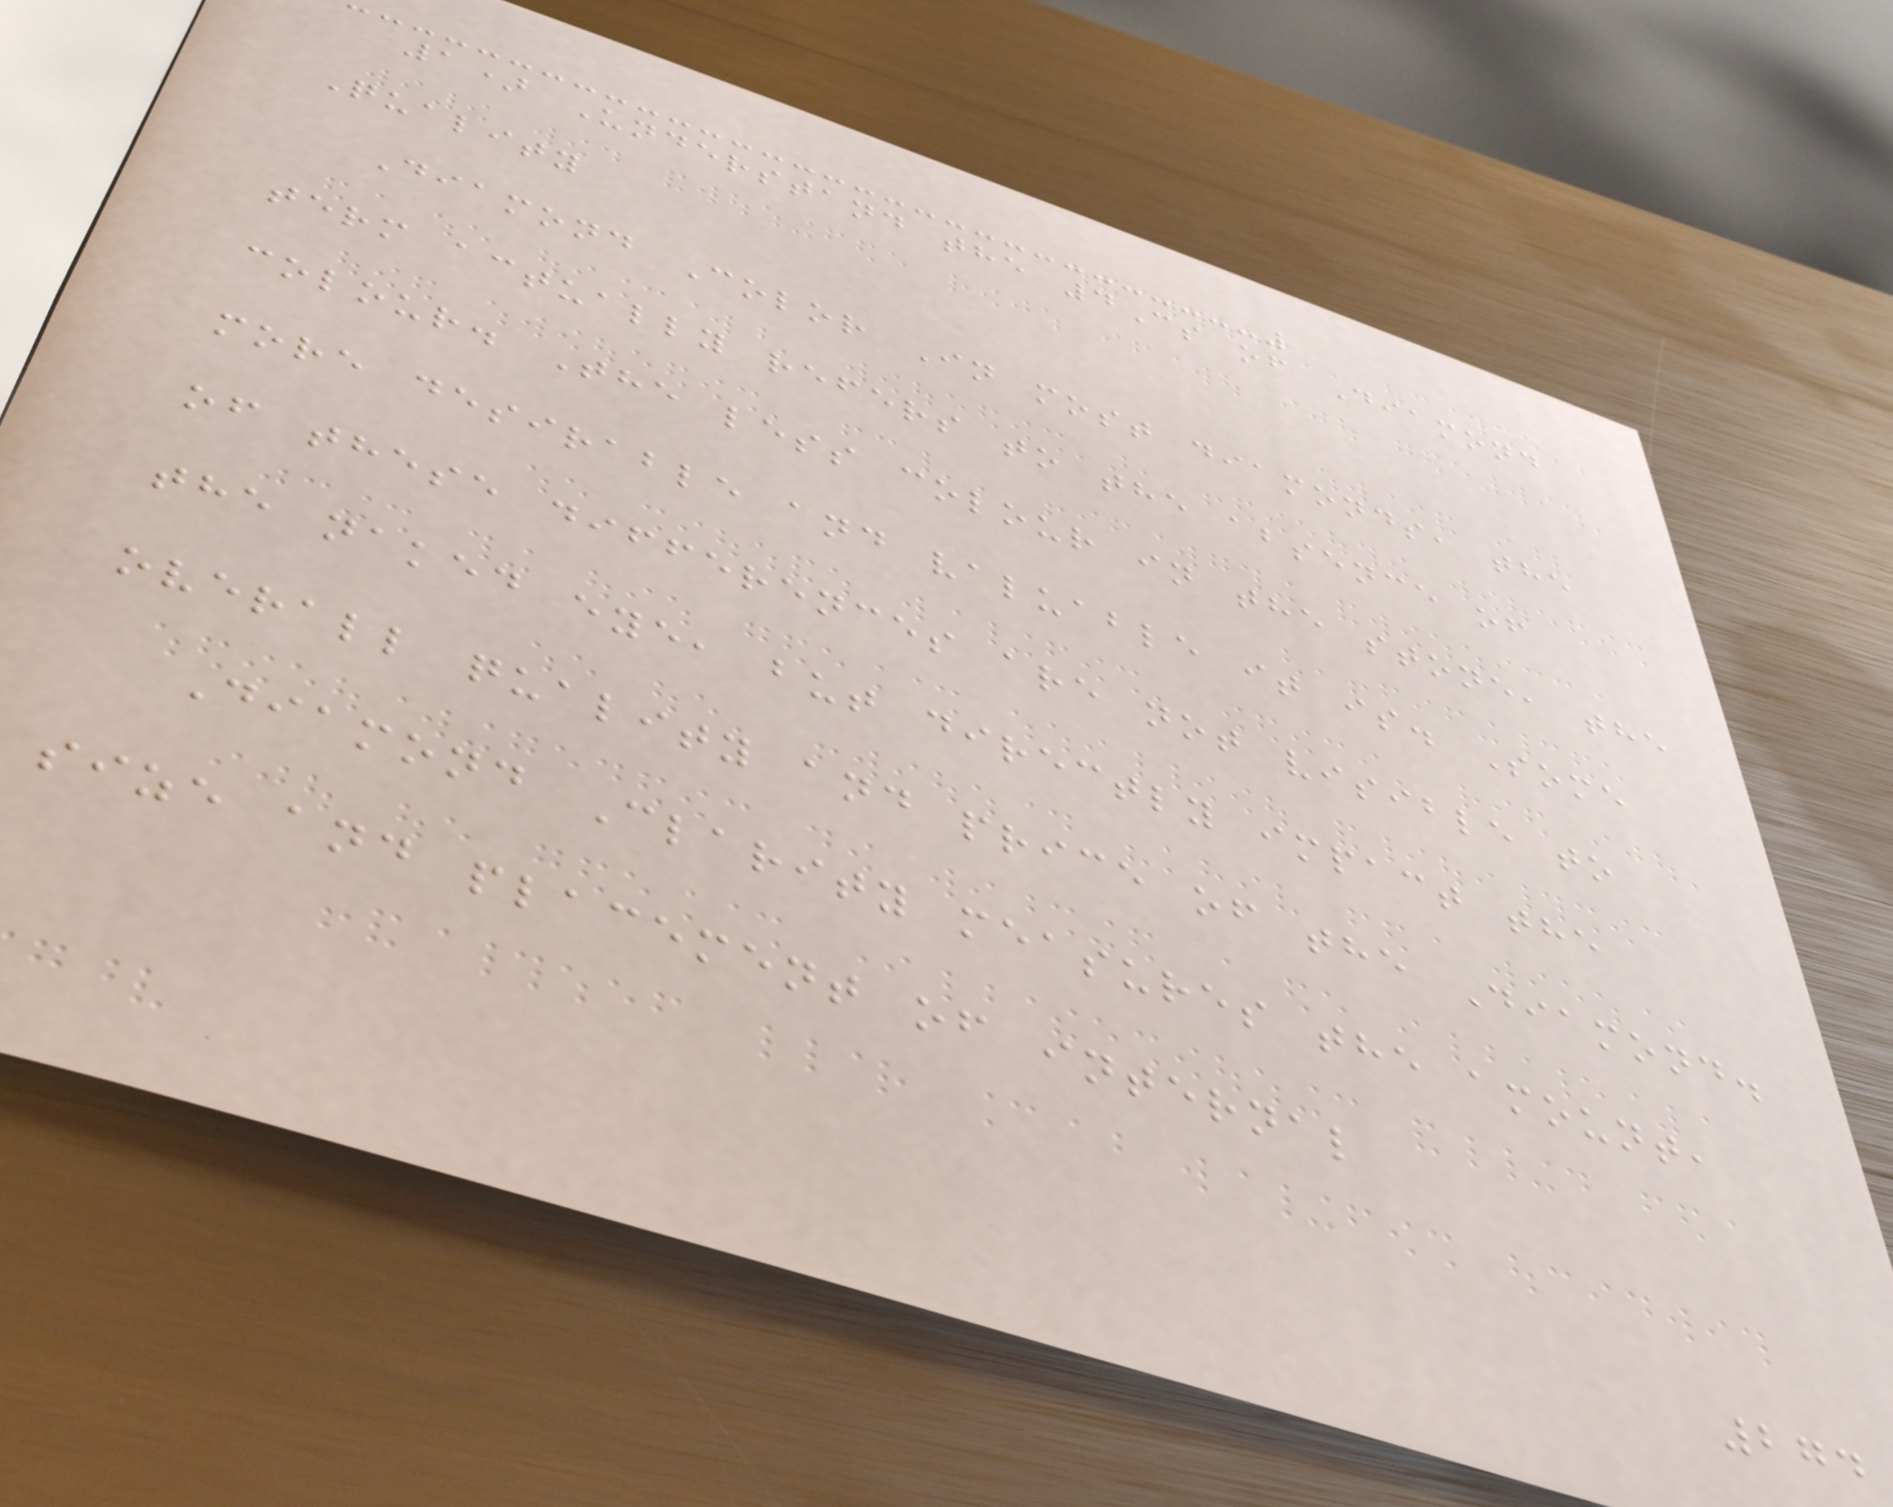1) Understand the 4Cs of Diamond
Quality
Diamond Color In most diamonds, the
term actually refers to the absence of
colour. The less colour in the stone, the
more desirable and valuable it is. Some
of these differences are not visible to
the naked eye, but directly impact the
overall quality and price of the Diamond.
Diamond Clarity measures the amount,
size and placement of internal
274
